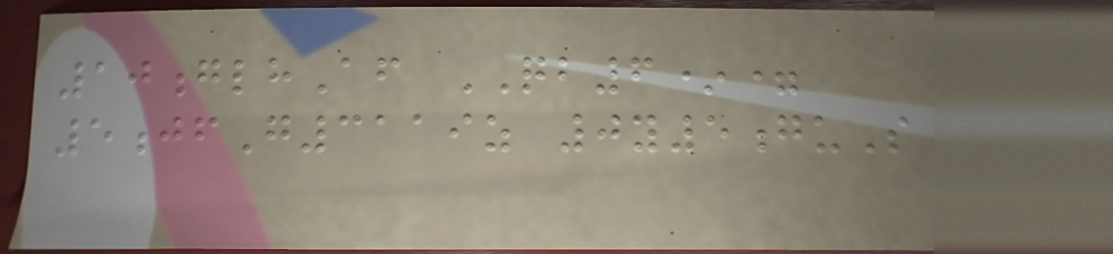10glhAf QB6*=
5jfG3119z 0y5guS
